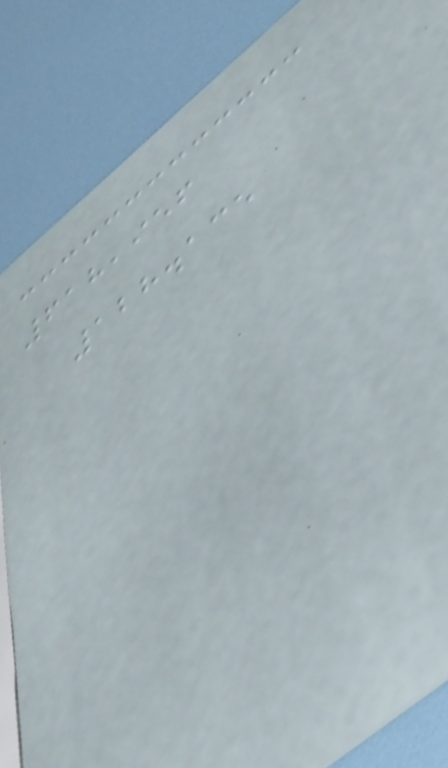618,956
128.135
